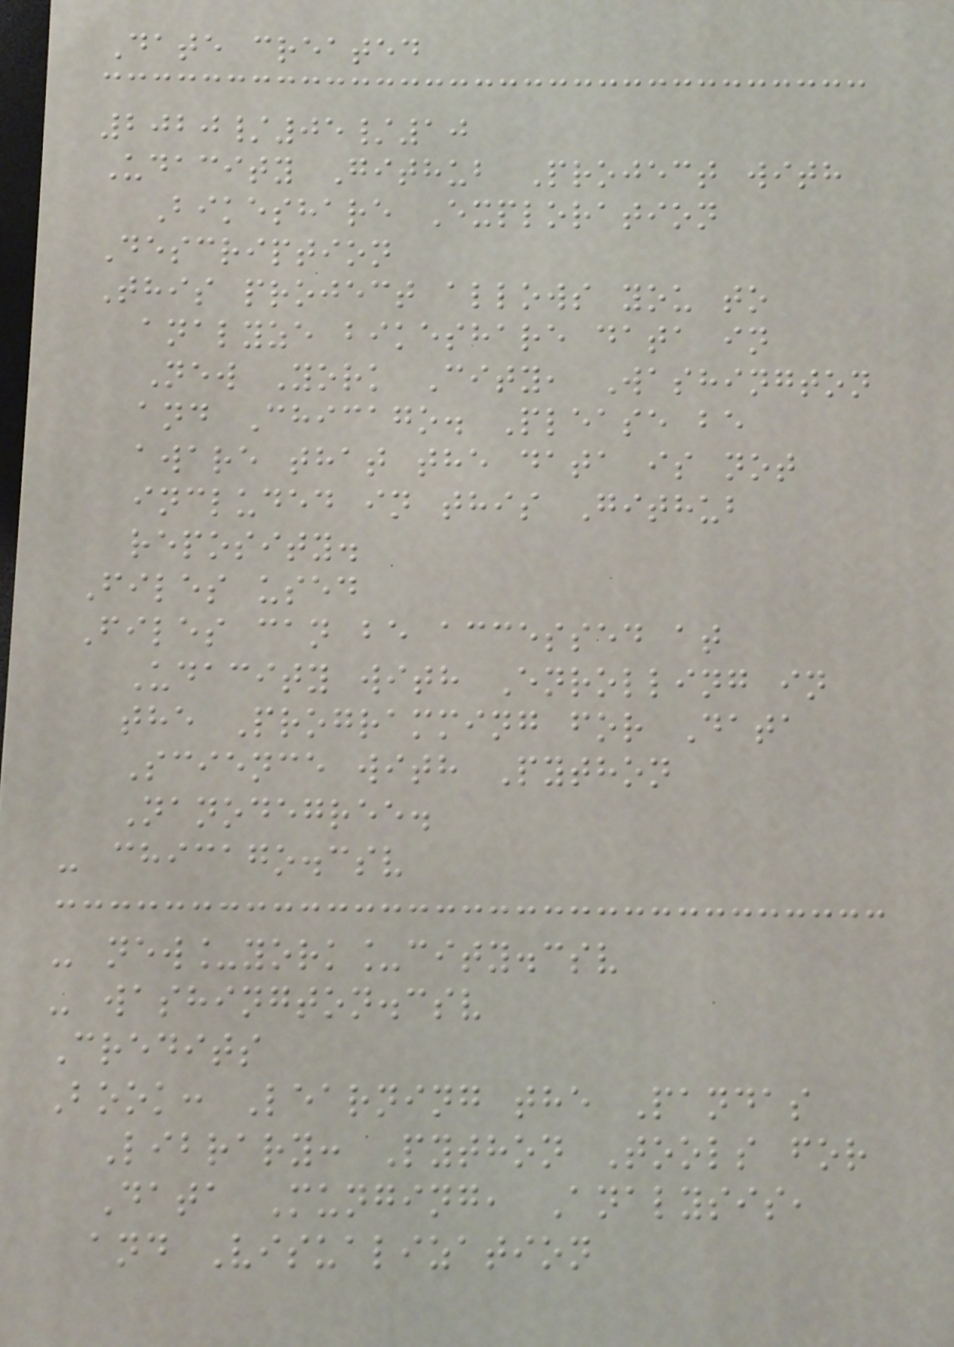Date created
2020/05/10
Udacity Github Project with
Bikeshare Exploration
Description
This project allows you to
analyze bikeshare data in
New York City, Washington
and Chicago. Please be
aware that the data is not
included in this Github
reposity.
Files used
Files can be accessed at
Udacity with Enrolling in
the Programming for Data
Science with Python
Nanodegree.
- chicago.csv
- new_york_city.csv
- washington.csv
Credits
Book: Learning the Pandas
Library: Python Tools for
Data Munging, Analysis,
and Visualization
